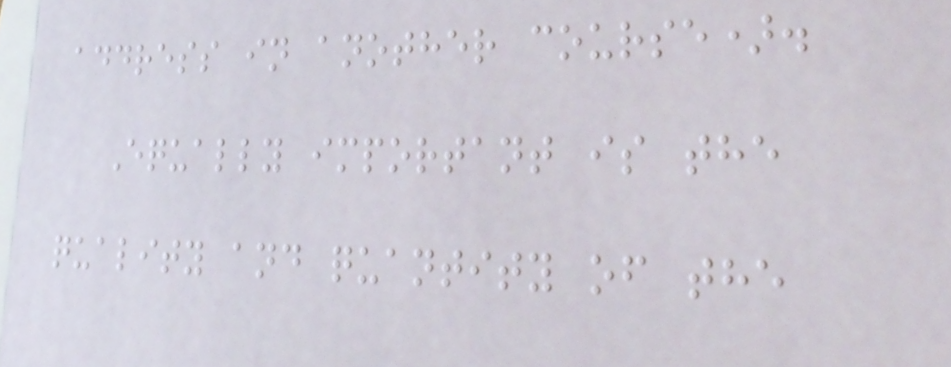address in another course).
Equally important is the
quality and quantity of the
